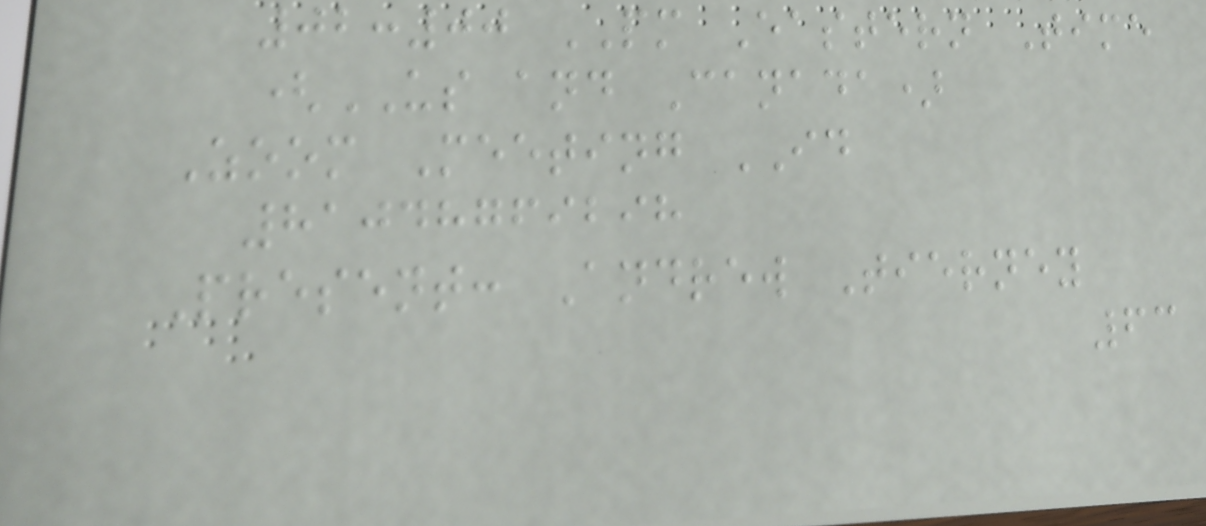02:00 PM Eastern Time
(US and Canada)
Zoom Meeting ID
81048769298
Present: Andrew Tierney
63
